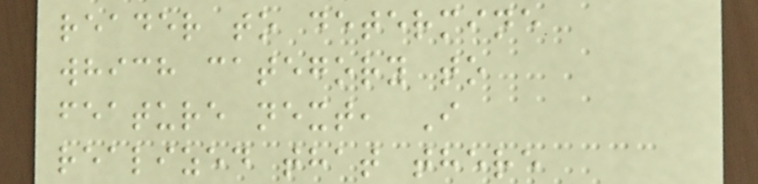reader to determine
which category to
feature next, I
realized that there
